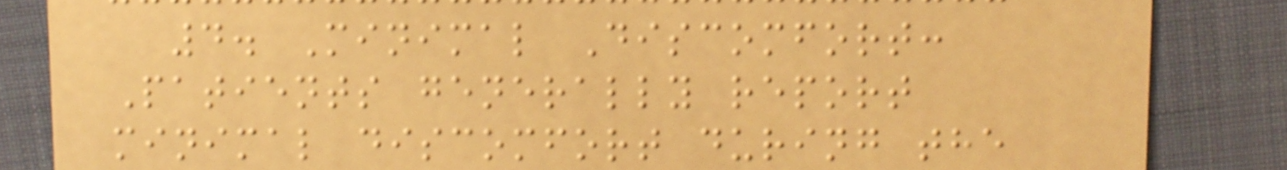4. Minimal Discomfort:
Patients generally report
minimal discomfort during the
